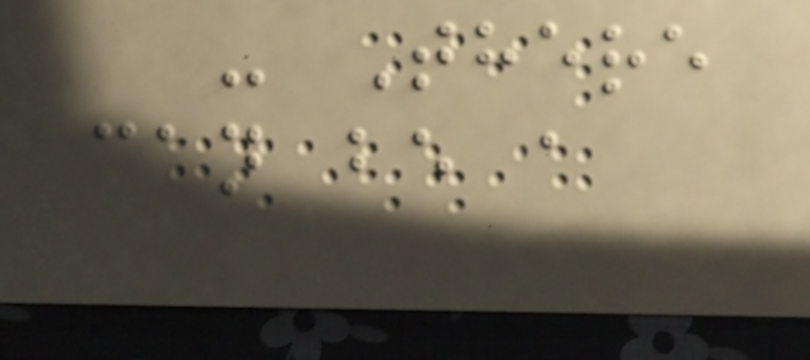- There
can be a
